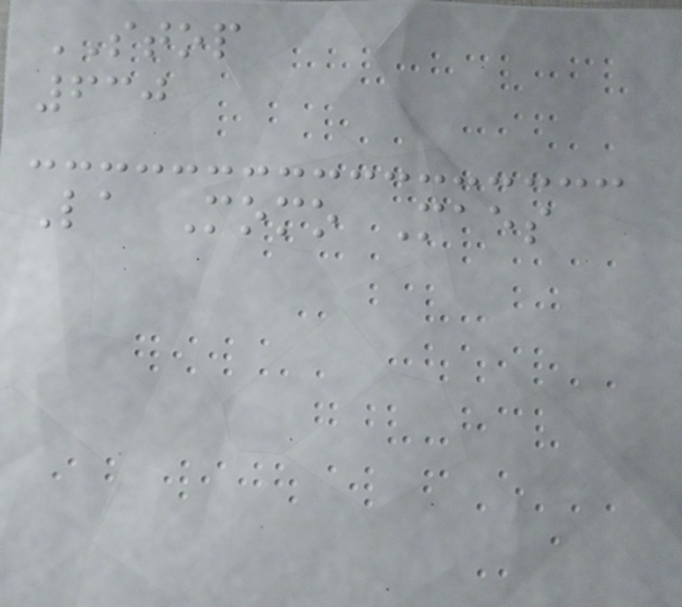STOP
630
La Momo Maes
